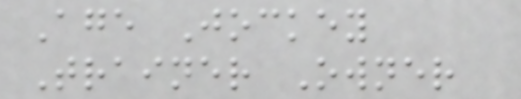Age Jockey
Trainer Owner
